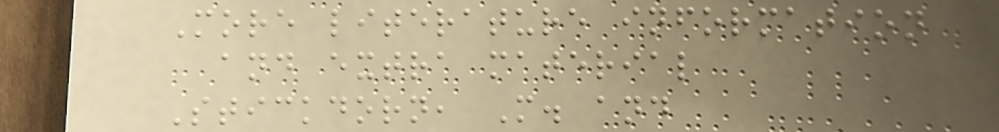More literature information
and extra material
Stickdorn, M. and
